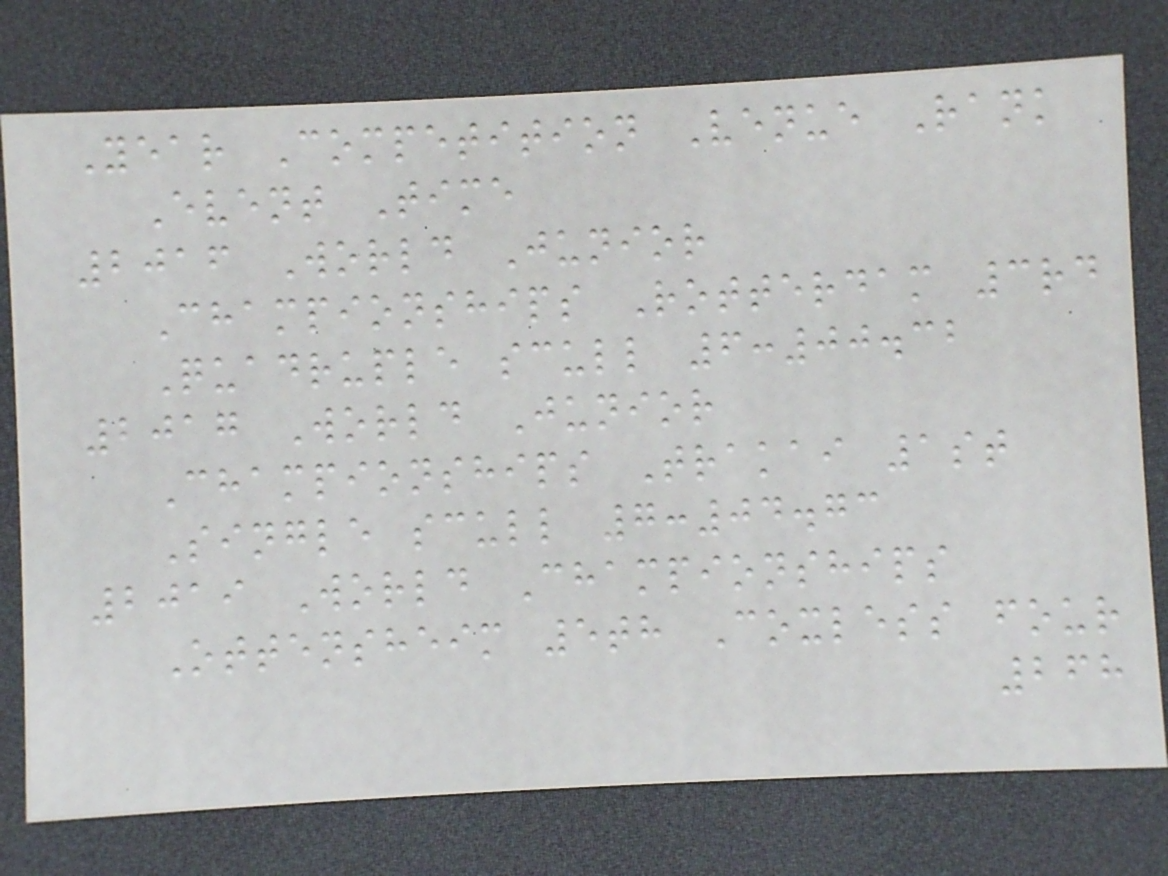Year Competition Venue Rank
Event Time
2016 World Junior
Championships Rotterdam 3rd
Quadruple scull 6:00.32
2017 World Junior
Championships Trakai 1st
Single scull 7:04.73
2019 World Championships
Ottensheim 5th Coxless four
268
